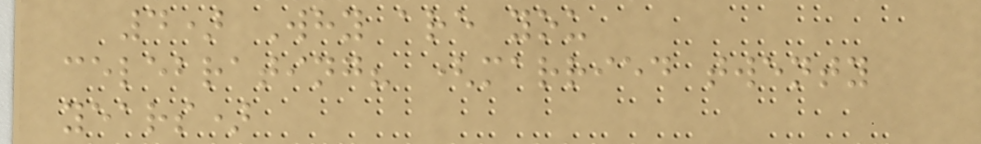4) Why are you
celebrating? (married twenty
years)
